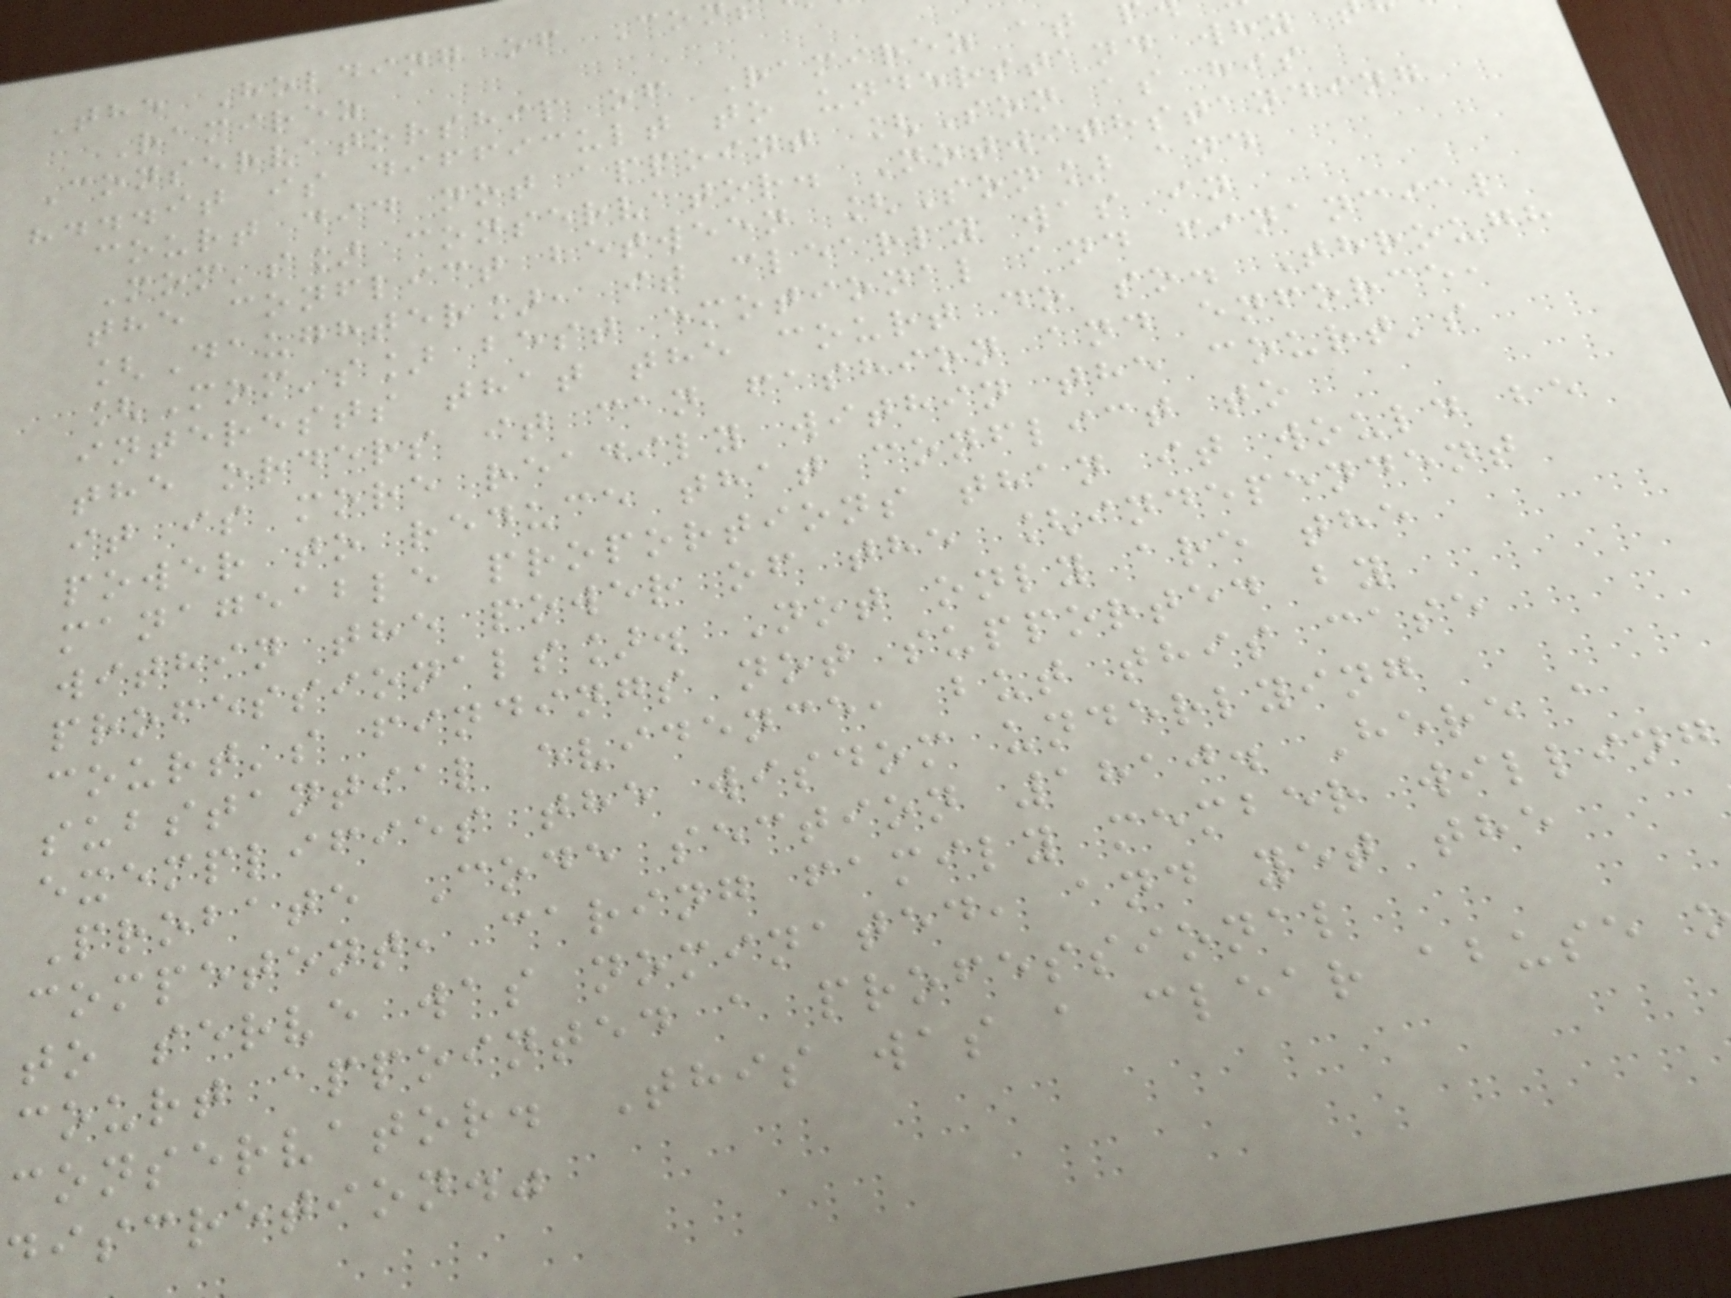The Holding of Co
Ramirez
Conservatorship of Ramirez at
"...it is difficult to understand why
court did not appoint [Son as his
Mom's] conservator. Notwithstanding
the conflict between [Son] and
[Daughter], it clearly was in
[Mom's] best emotional and financial
interests that the court do so. Through
the orders it can fashion and enforce,
it is more readily within the court's
power to reduce that conflict to
manageable proportions than it would be
within the power of the [independent
professionals]. Not only are the
court's findings not supported by
substantial evidence, but this case
exemplifies the wisdom underlying
Probate Code section 1810. Here a
competent, caring family member willing
to serve was nominated, and yet the
court appointed a professional
conservator. This was a clear abuse
discretion."
